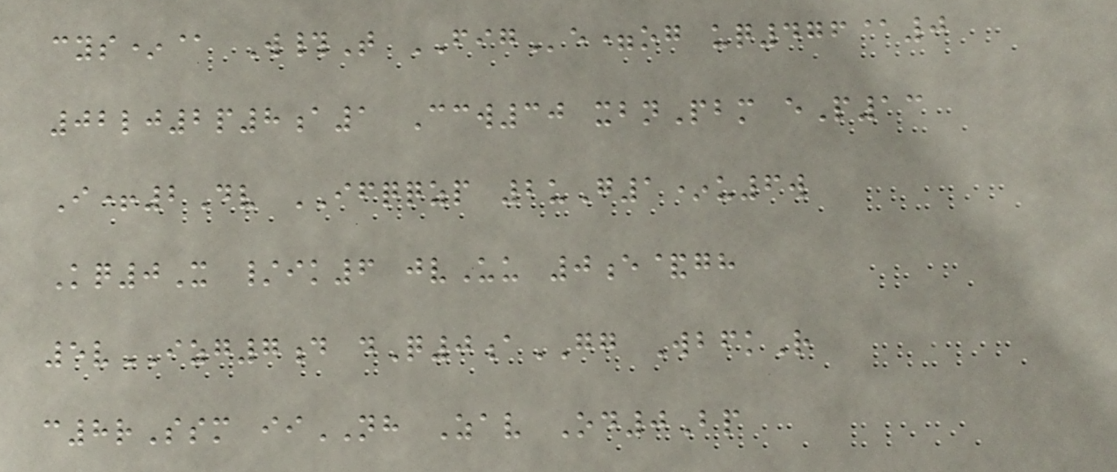cys*@ W#T FIGe=og uq476@0
02lj2p8a1 Ccw30 xbnPbm eP13
I+2Dv IFQQZP 2uG1*u6w
Kq0X /ik6 jvUu 0e&gh
5vIZG7d dQ0aGG WbfkR
c8rSsm iiNH Zav Od0Bp
